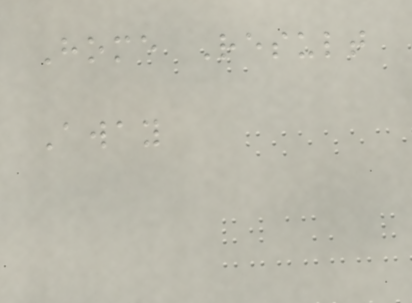Home Result
Away
